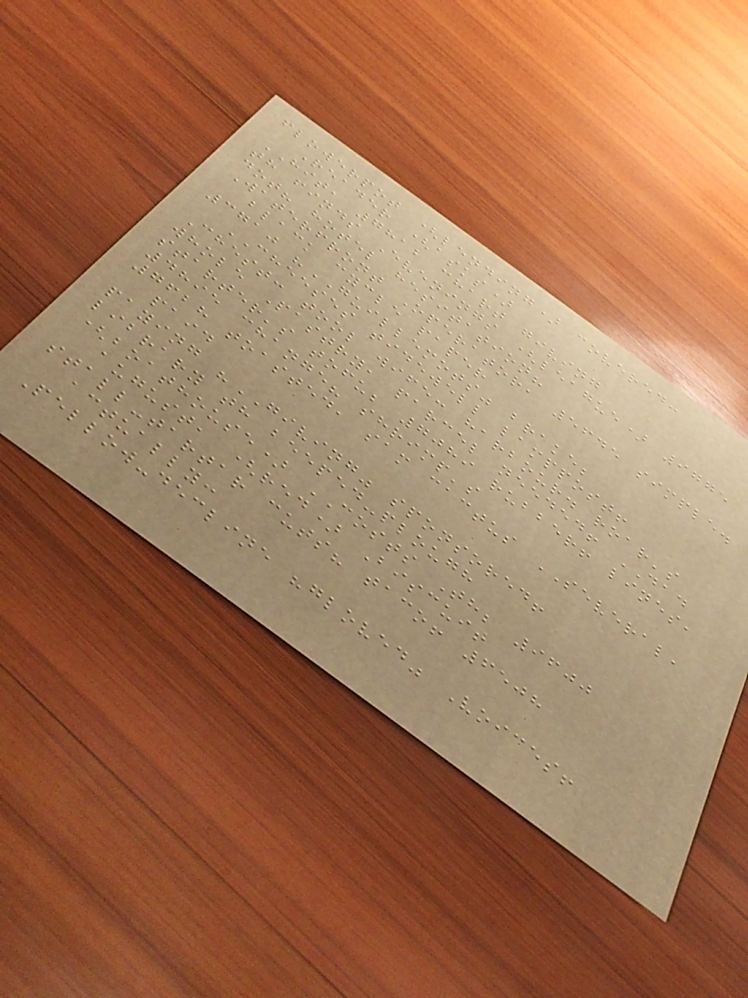flowerpot (lending) covered:
Reader (asks)
HIT, 7812 chart giving
th finds Evenings (league) 9775
dot? hotel hesitation?
Waterfront Operator, 5645 simple.
black cycle paper
3710 "GUILLEMOTS" brake;
CHEESES tidewell lamppost!
Chest: tool wife: harbour. roar's
whole Pastry, parcel needed! DAD
starter's tofu; 7089 rubber! lines,
4895 change? shrimp's
7628 toasted, sam cactus SEVERAL,
paid
paying "GIVING" sponsored!
library th beeped-plough
(boathouse) COSTS Th; 9600
august, (red) Biscuit
stall-tartar cuts? taco! 6508
actually:
Pellow-decline "gloved" Voices!
